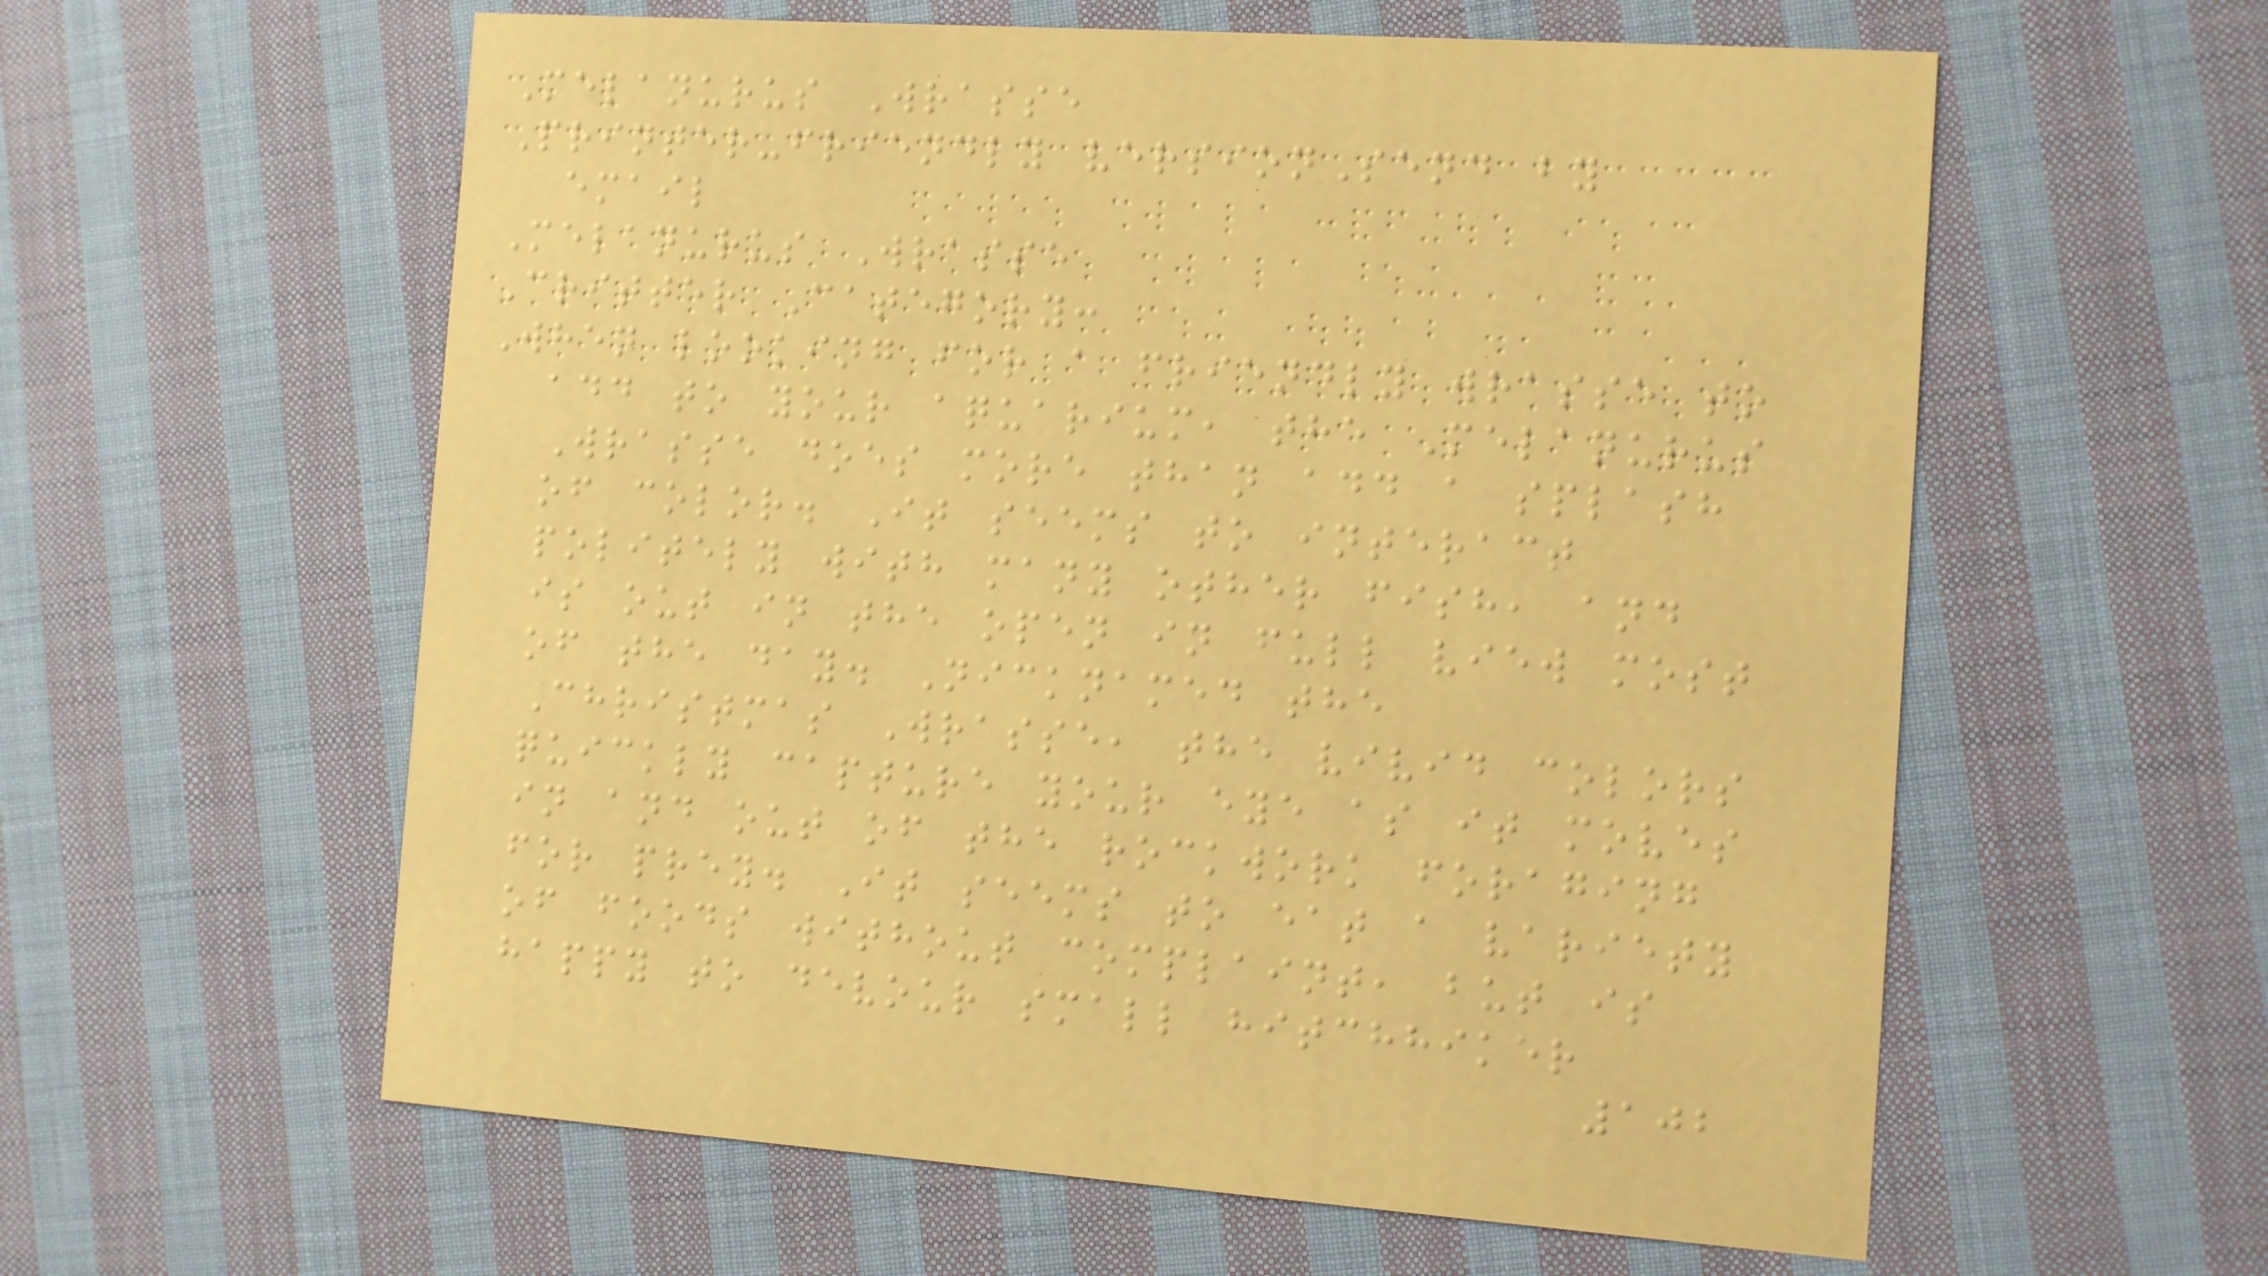Melanurus Wrasse
Printer-friendly versionSend by
email
Melanurus Wrasse
Critter Category:
When looking for a friendly wrasse to
add to your aquarium, the Melanurus
Wrasse does more than add a splash
of color. It seems to interact
politely with many other fish, and
is out in the open in full view most
of the day. Nicknamed the
Christmas Wrasse, the vivid colors
quickly capture your eye as it moves
in and out of the rockwork foraging
for prey. It seems to eat a variety
of foods without complaint, but is
happy to devour small hitchhiker
102
